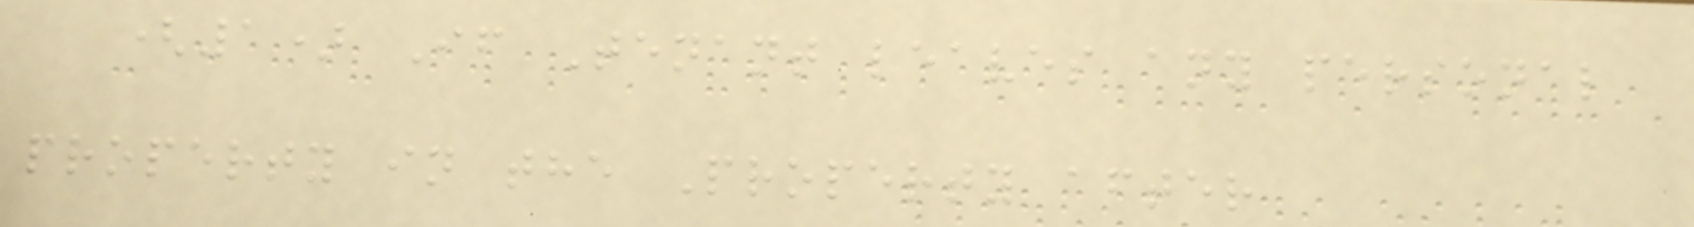(1) If Tenant leaves any personal
property in the Property after
